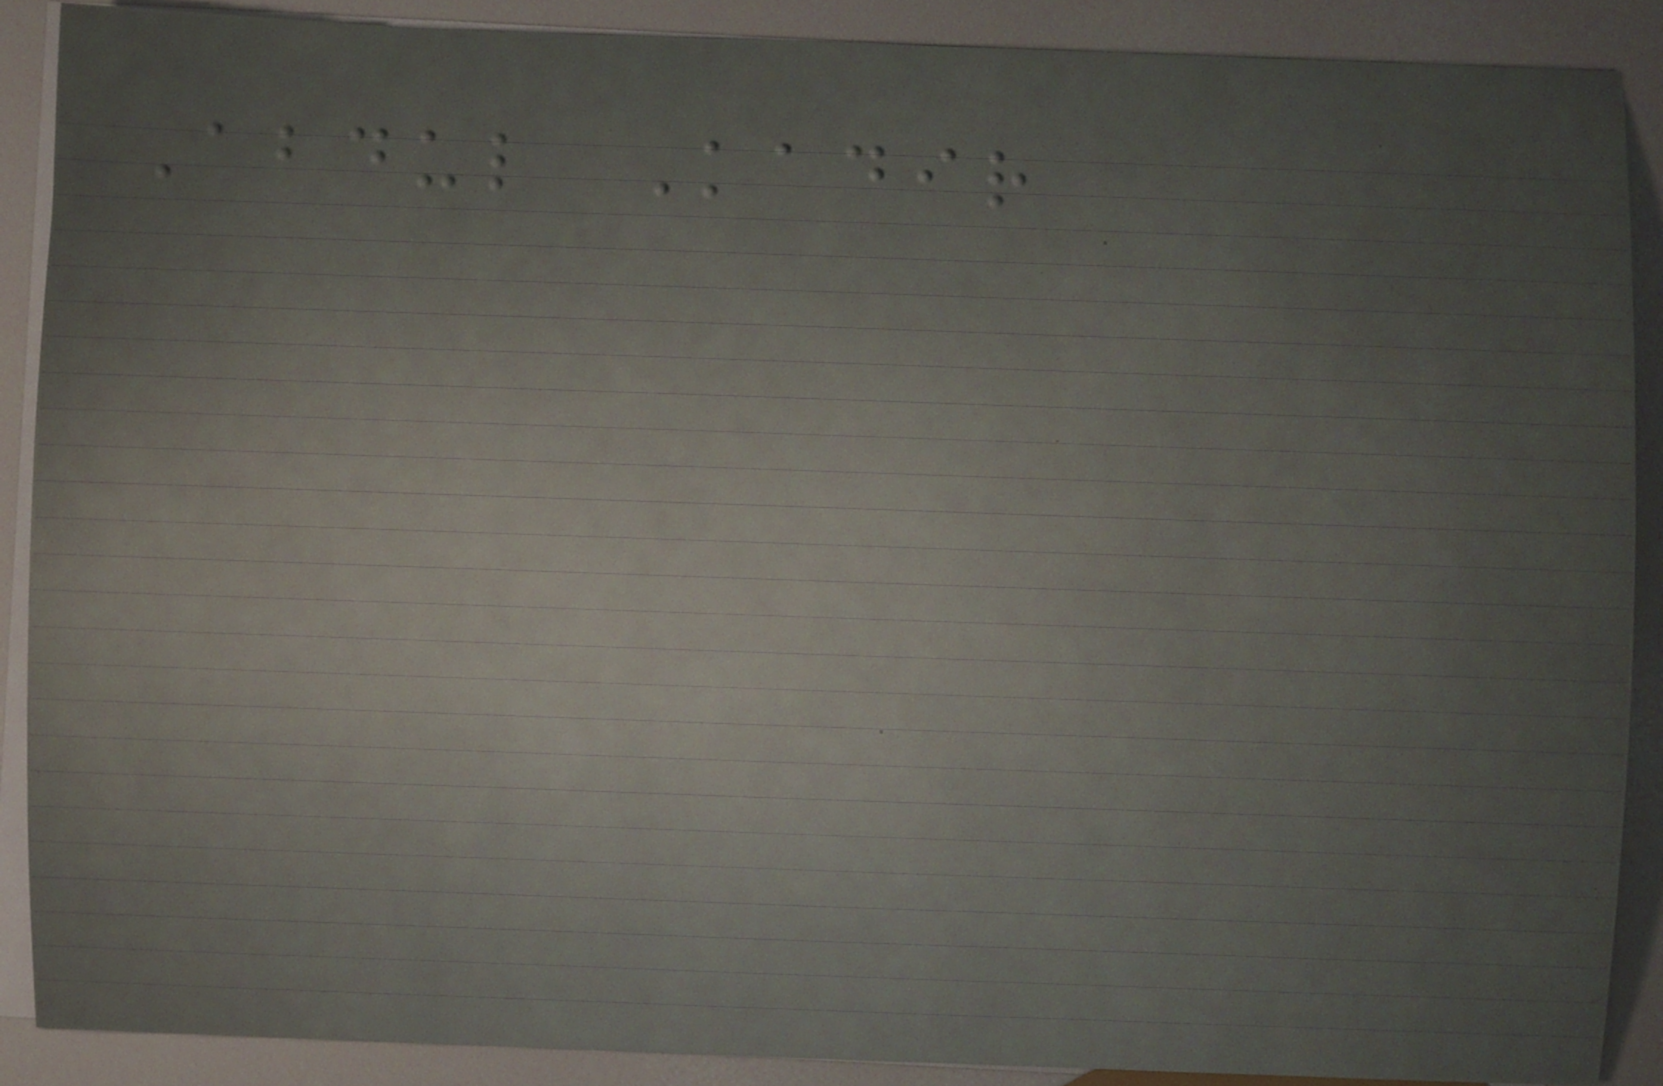Abdul Kadir
